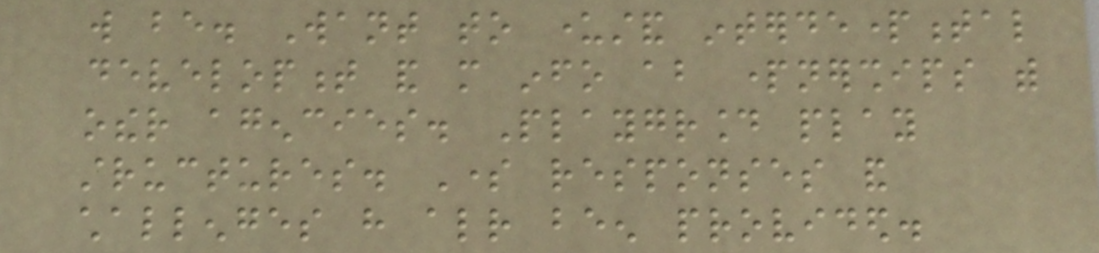will be. Want to understand interdepartmental
development and more info about partnerships with
other agencies. Playground play
structures. Some responses and
challenges have already been provided.
